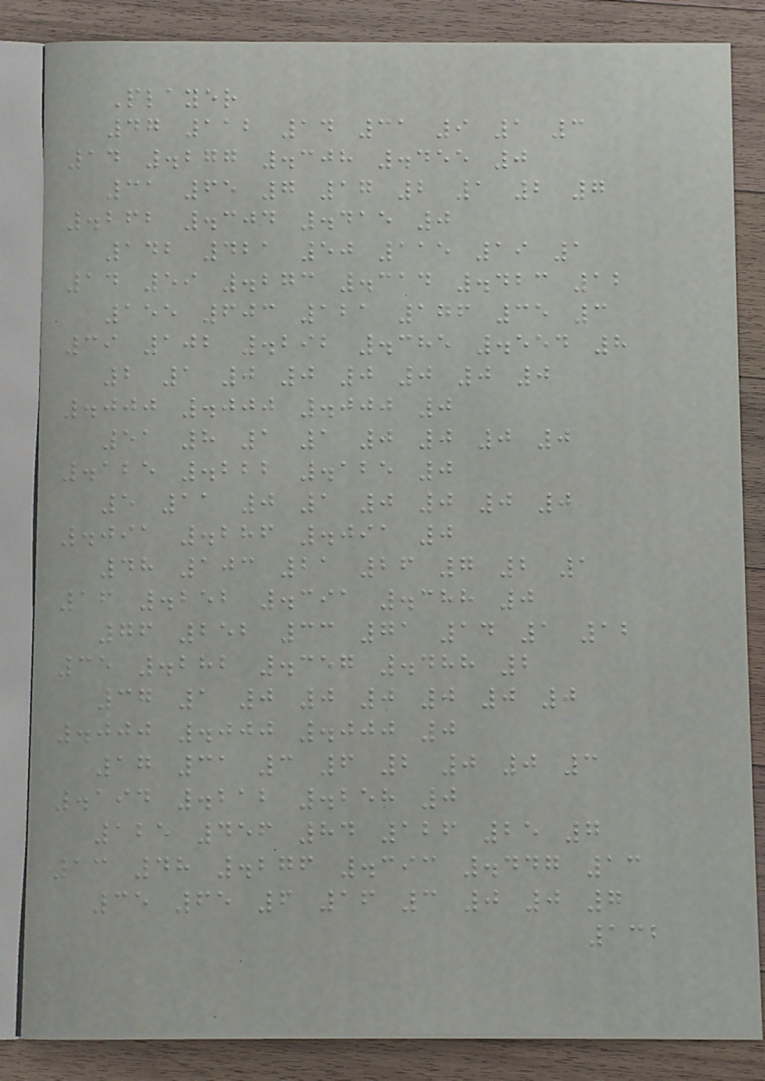Player
47 112 14 31 9 1 3
14 .277 .308 .455 0
31 65 7 17 2 1 2 7
.262 .304 .415 0
142 421 50 115 19 1
14 59 .273 .314 .423 12
155 603 121 176 35 3
39 102 .292 .385 .554 8
2 1 0 0 0 0 0 0
.000 .000 .000 0
51 8 1 1 0 0 0 0
.125 .222 .125 0
5 11 0 1 0 0 0 0
.091 .286 .091 0
48 103 21 26 7 2 1
16 .252 .391 .388 0
76 252 33 71 14 1 12
35 .282 .357 .488 2
37 1 0 0 0 0 0 0
.000 .000 .000 0
17 31 3 6 2 0 0 3
.194 .212 .258 0
125 456 84 126 25 7
13 48 .276 .393 .447 13
35 65 6 16 3 0 0 7
132
